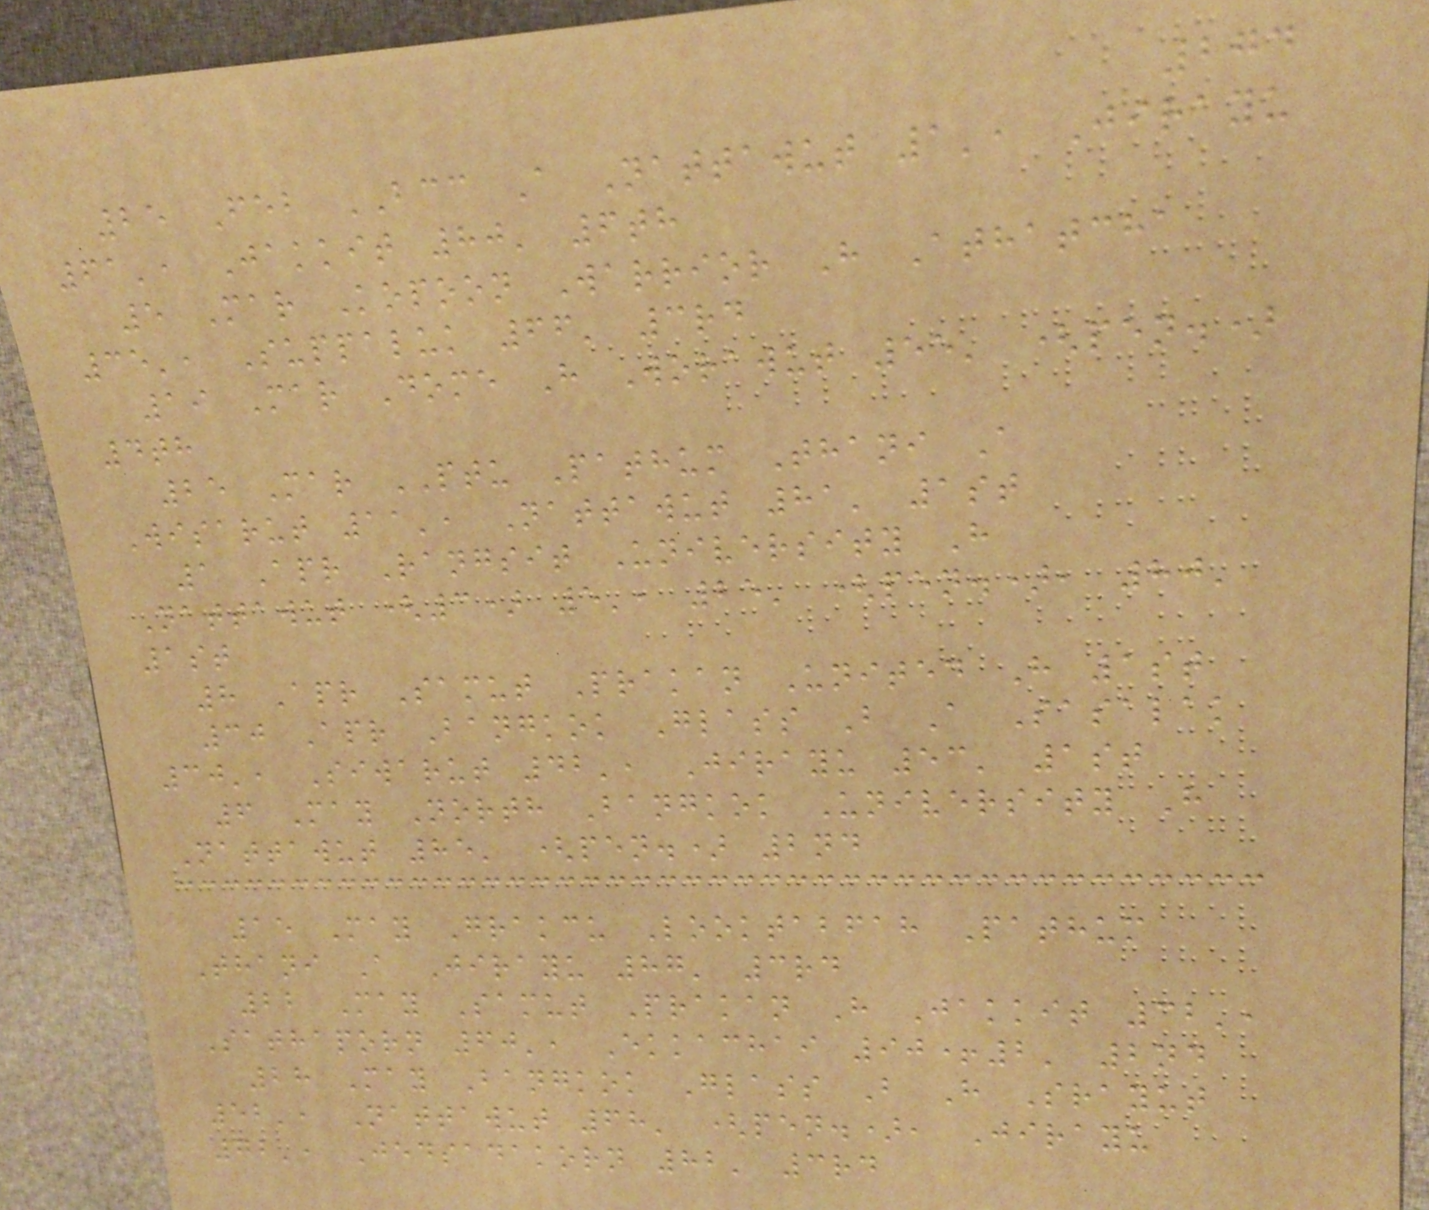274
25 Feb BCC A Nattawut 1', Jirayu
61', Jakkit 80' 6th
5 Mar Kopoon Warrior H Athatcha
35', Suppaluk 66' 3rd
19 Mar Dome H Worawut 55' (pen.)
4th
25 Mar PTU Pathum Thani A
Wisarut 11', Nattawut 81' 1st
1 Apr Rangsit University H
Nattawut (3) 5', 25' (pen.), 80'
1st
8 Apr Samut Prakan United H 1st
30 Apr Bangkok Glass B A Sasalak
30', Siwarut 42', Jirayu 53' 1st
6 May North Bangkok University H
Nattawut 85' (pen.) 2nd
15 May Grakcu Looktabfah Pathum
Thani A Jirayu 87' 3rd
22 May Samut Prakan H Jakkit 32',
Sathaporn 60', Ekkachai 90+2' 2nd
28 May Bangkok Glass B H Srayut
52', Nattawut 68' (pen.), Jirayu
72', Jedsadakorn 82' 3rd
